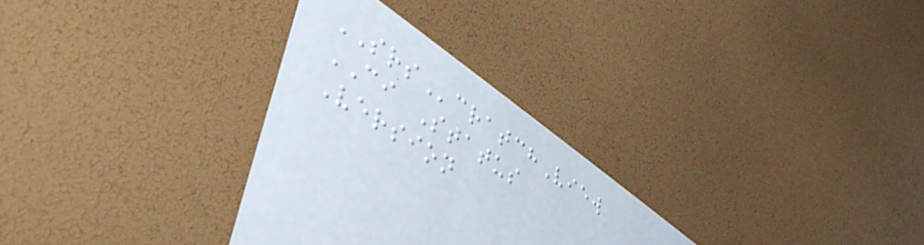SRScratchView
CI Status
Version
